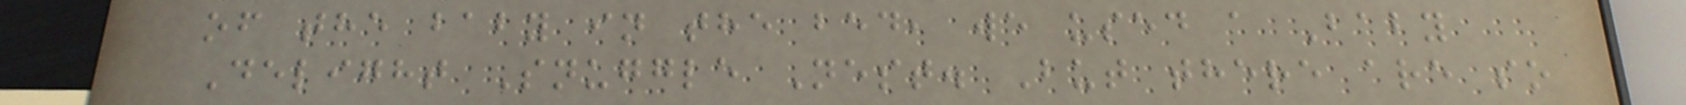of the baby in the bed, we used a Baby
Delight Snuggle Nest. But there are so
